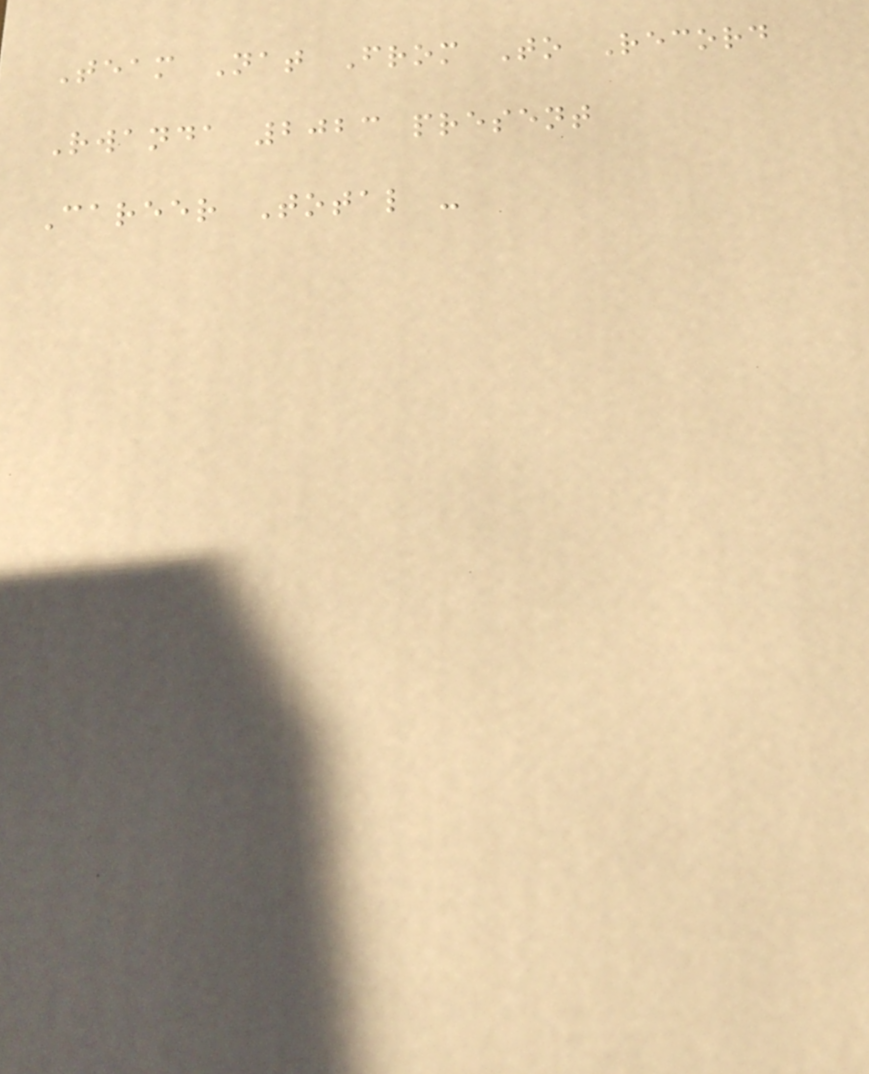Team Nat From To Record
Rwanda 2023 present
Career Total -
